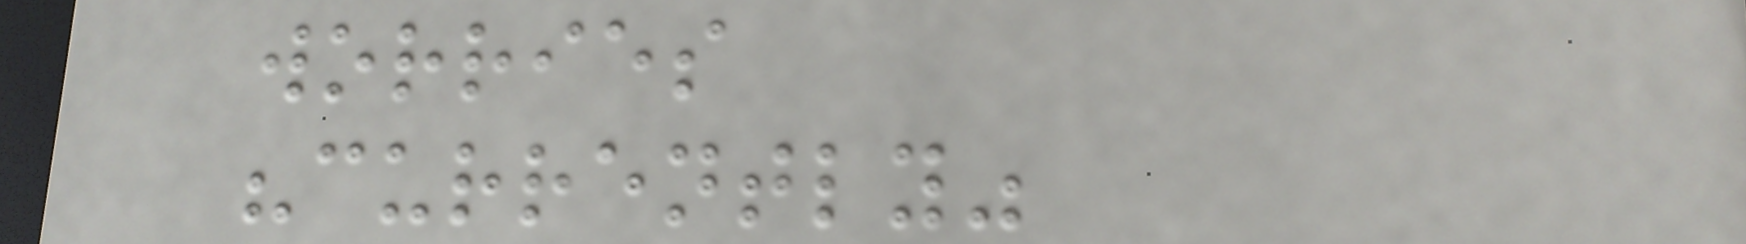worries
"currently"
